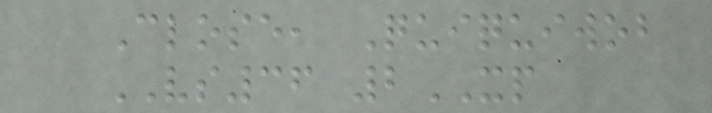Close, Quiquiwob
VS36 2XP
